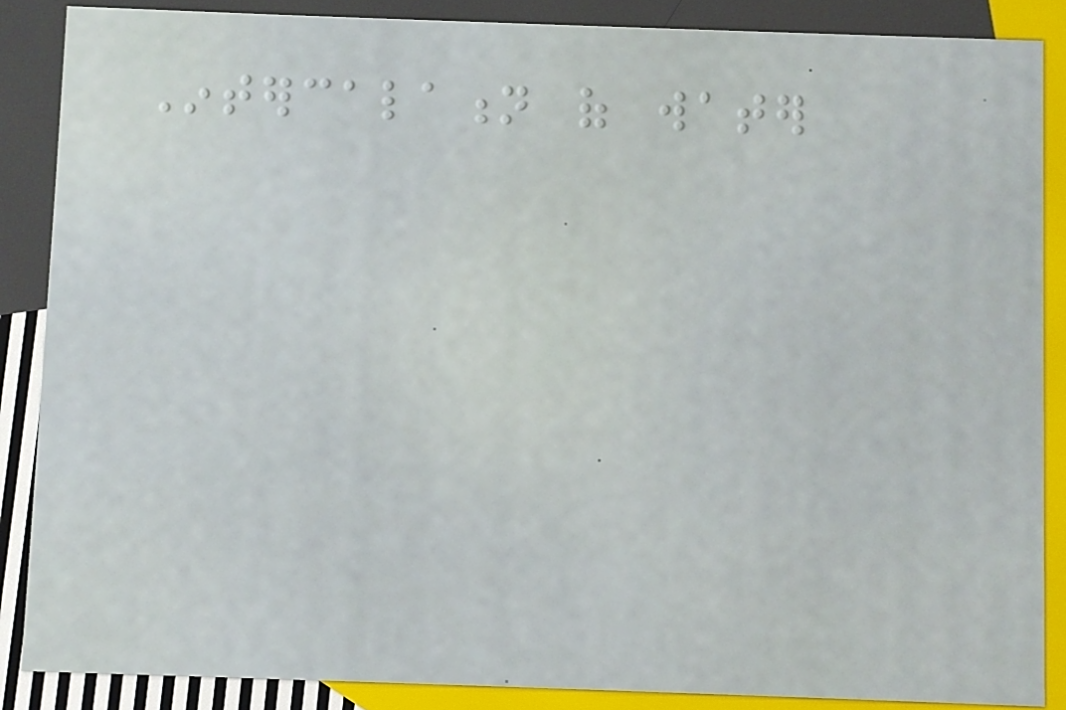Intercalation of water
